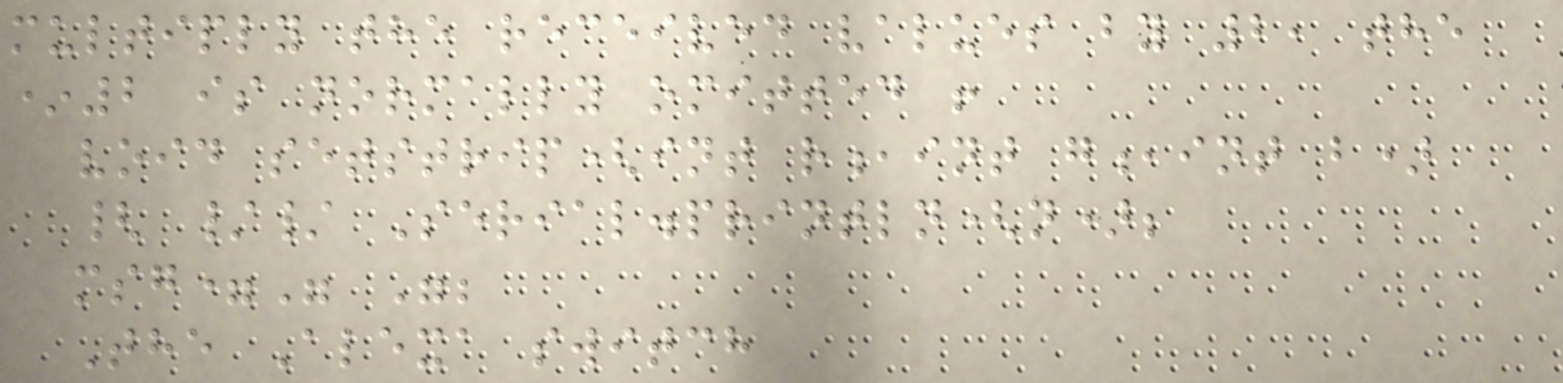multiply the received values by 2, the
*2 is normally omitted !
void setstrip(int r,int g,int b)
{ // Serial.println(n);
msg=" ";
The Alexa switch
